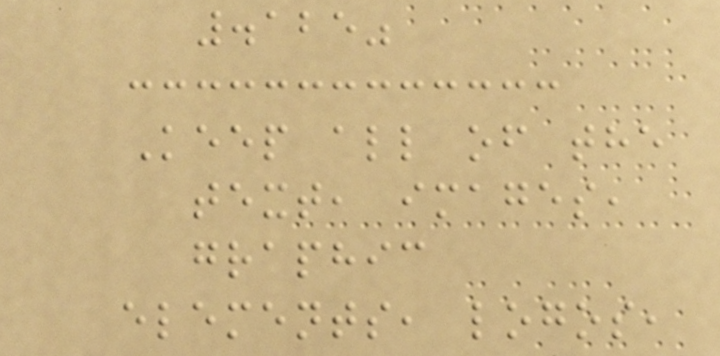.125"
Keep all of the
text, images,
graphic
elements, logos,
